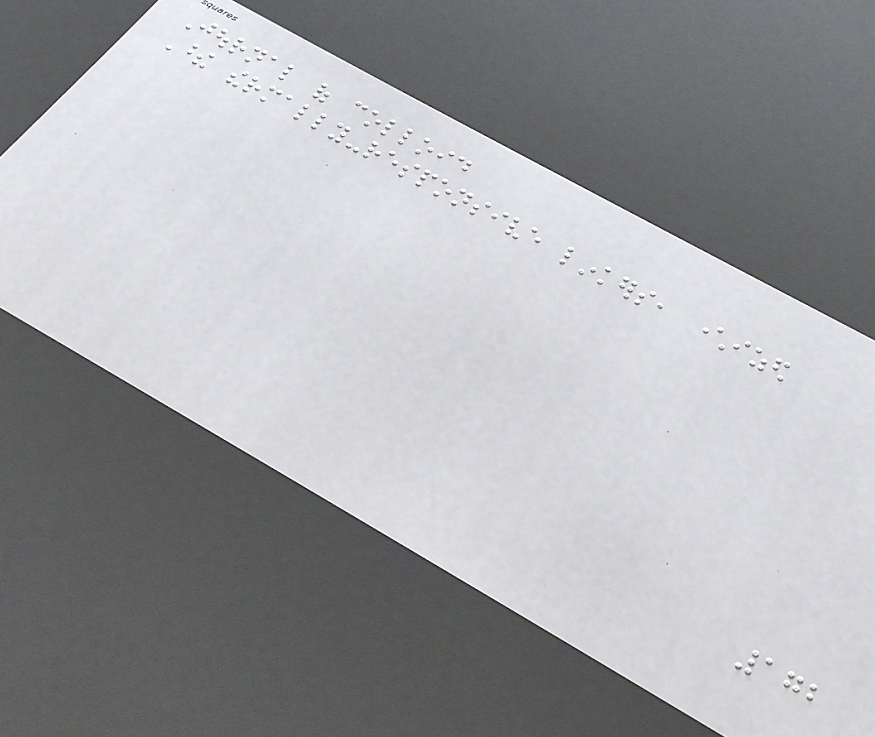Journal of colloid
These thermally-responsive linkers, characterized
172
